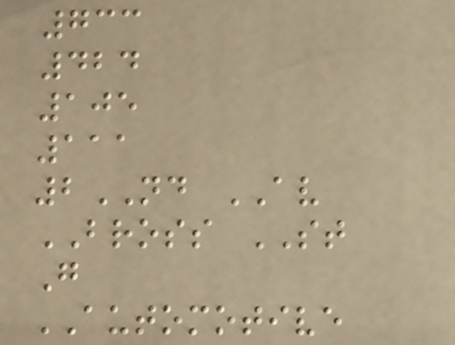733
424
105
111
2ND AV
BROSS ST
G
AUTOMOTIVE
